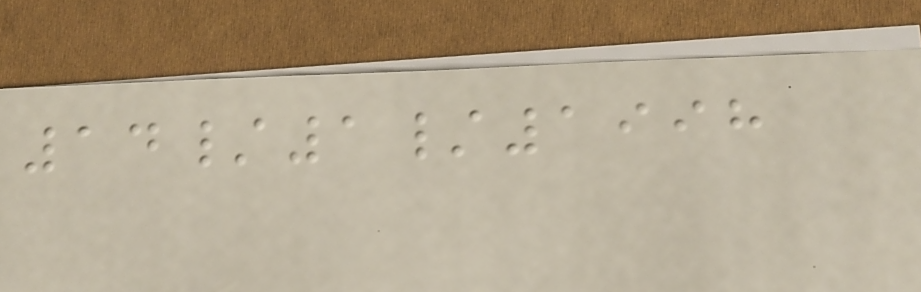14/1/1998
